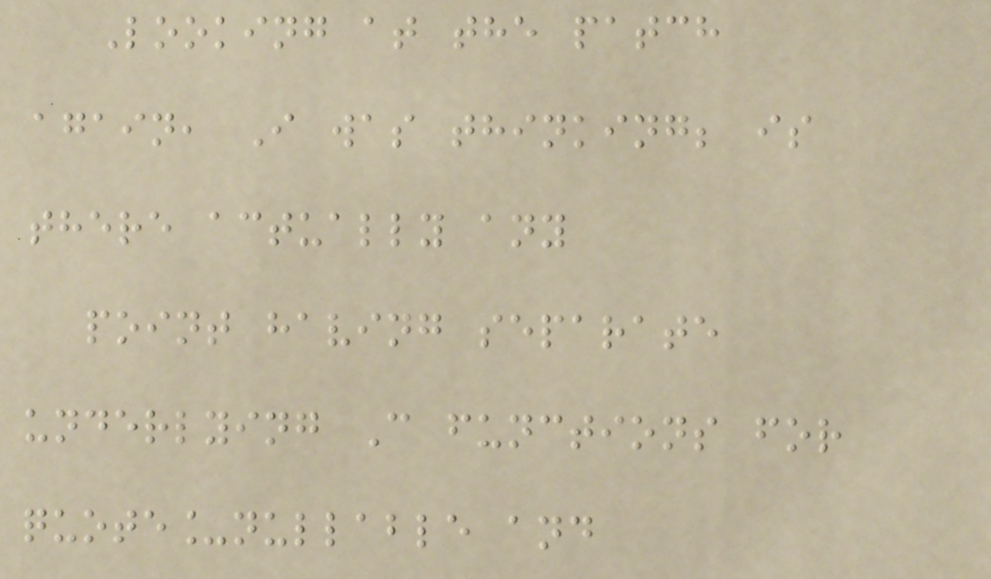Looking at the patch
again, I was thinking; is
there actually any
point having separate
underlying C functions for
quote_nullable and
